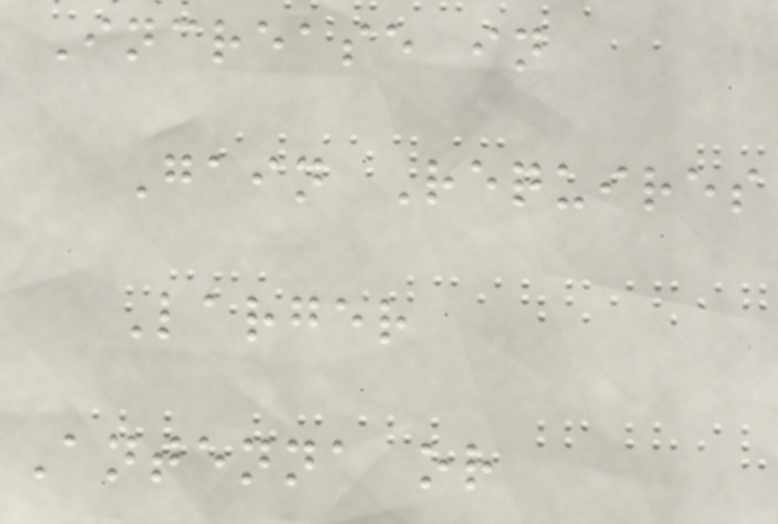Increase in
Gain Requires
Larger
Antenna or
